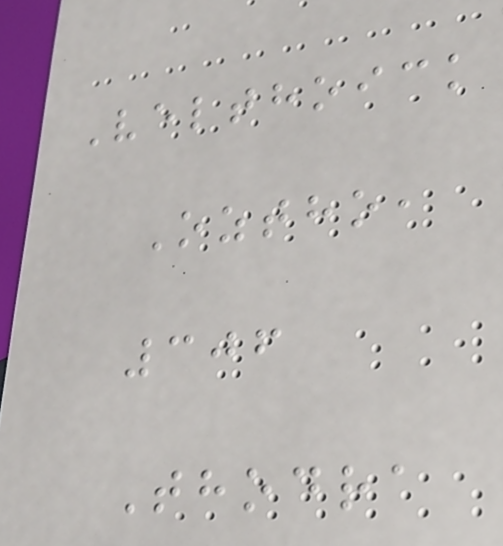Velthoick
Oztho,
306
Thodra
